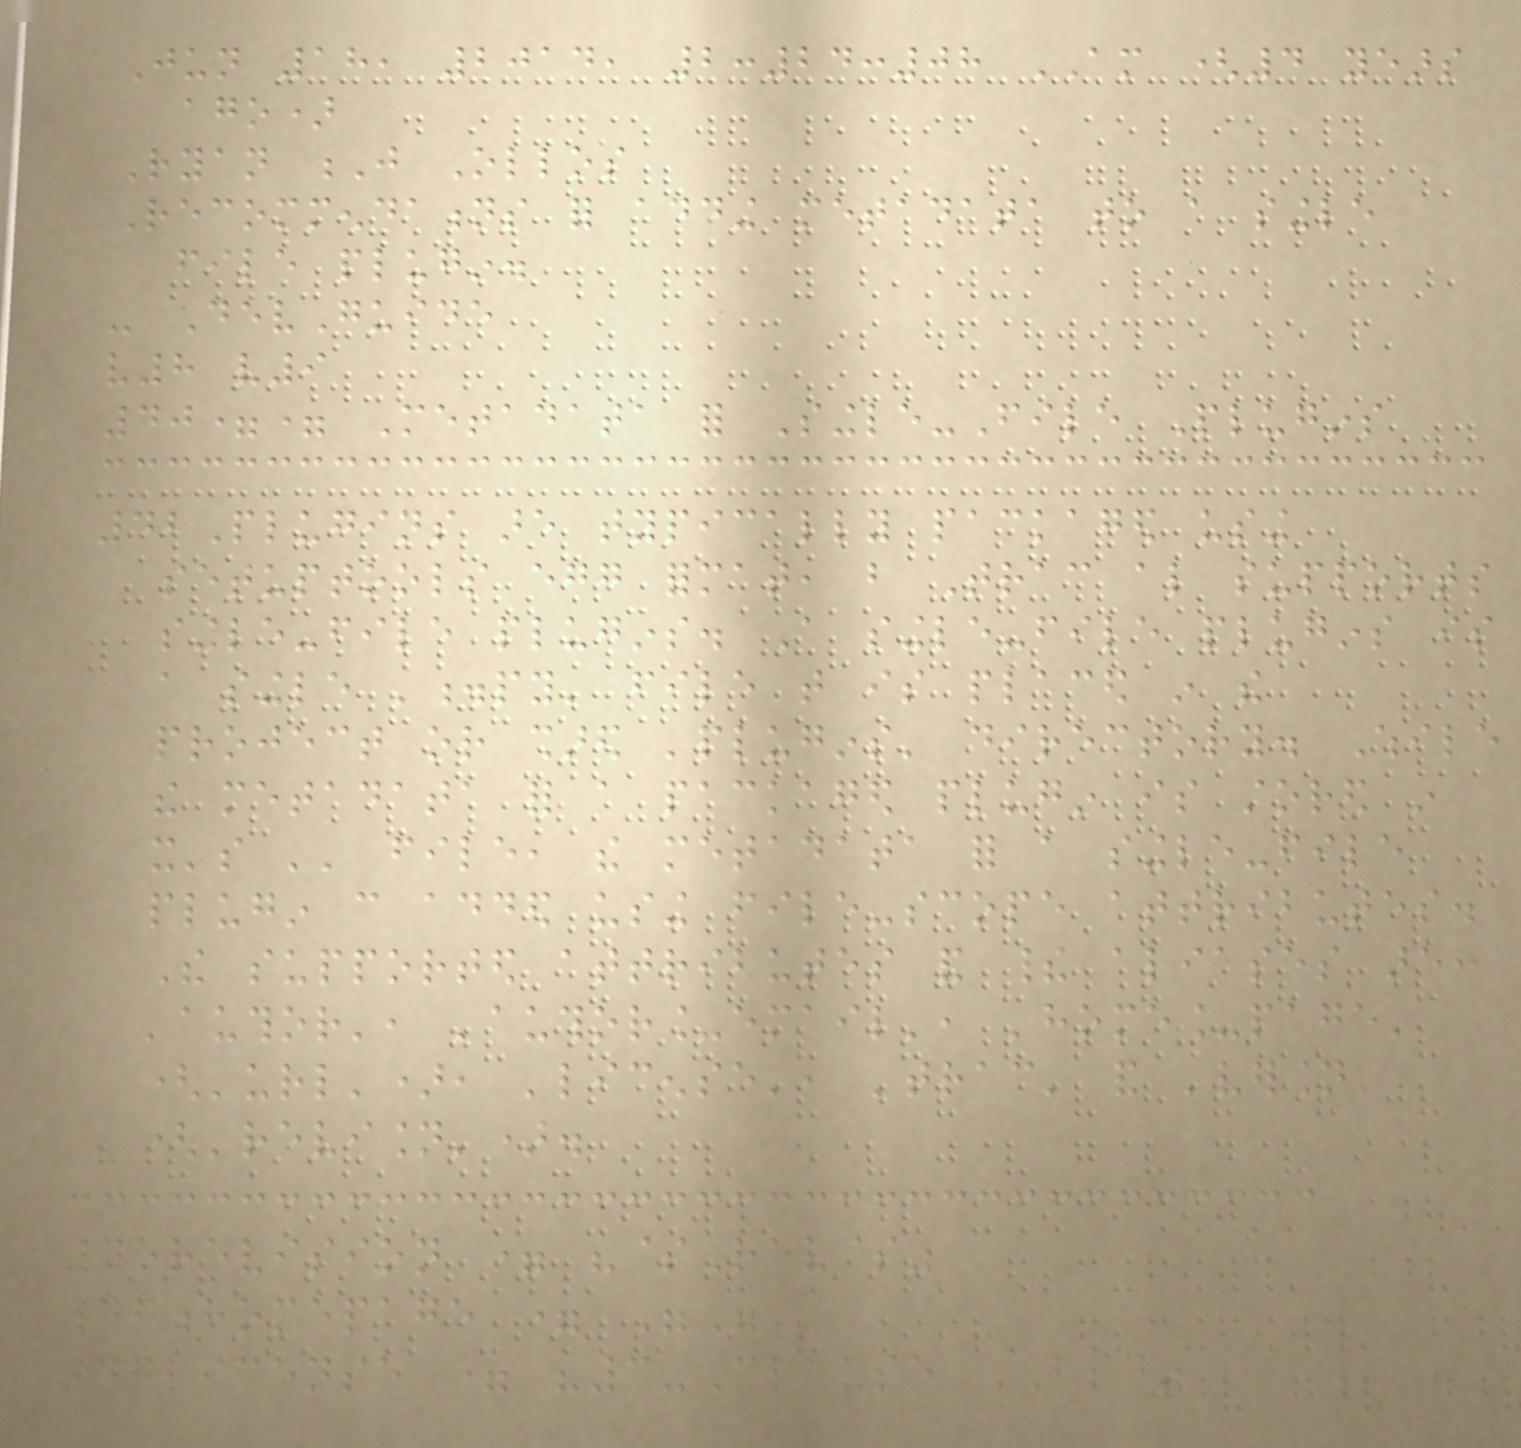Jun 18, 2014, 2:24:08 AM (4 years
ago)
Ryan J Ollos
Recommendations for adding metadata to a single
file plugin.
- DevGuide
v8 v9
40== Metadata for Single-File Plugins
42Plugins are typically packaged using
setuptools egg format, but Trac also supports
single-file plugins. A single-file plugins is
a single '.py' file that is placed in the
project or shared 'plugins' directory. While
the metadata for a packaged plugin is stored in
it's '' file, the metadata for a single-file
plugin can added using file-scope attributes.
The supported attributes and their aliases are:
'author', 'author_email', 'home_page'
('url'), 'license', 'trac' and 'version'
('revision').
45revision = "$Rev$"
46homepage = ""
47license = "3-Clause BSD"
